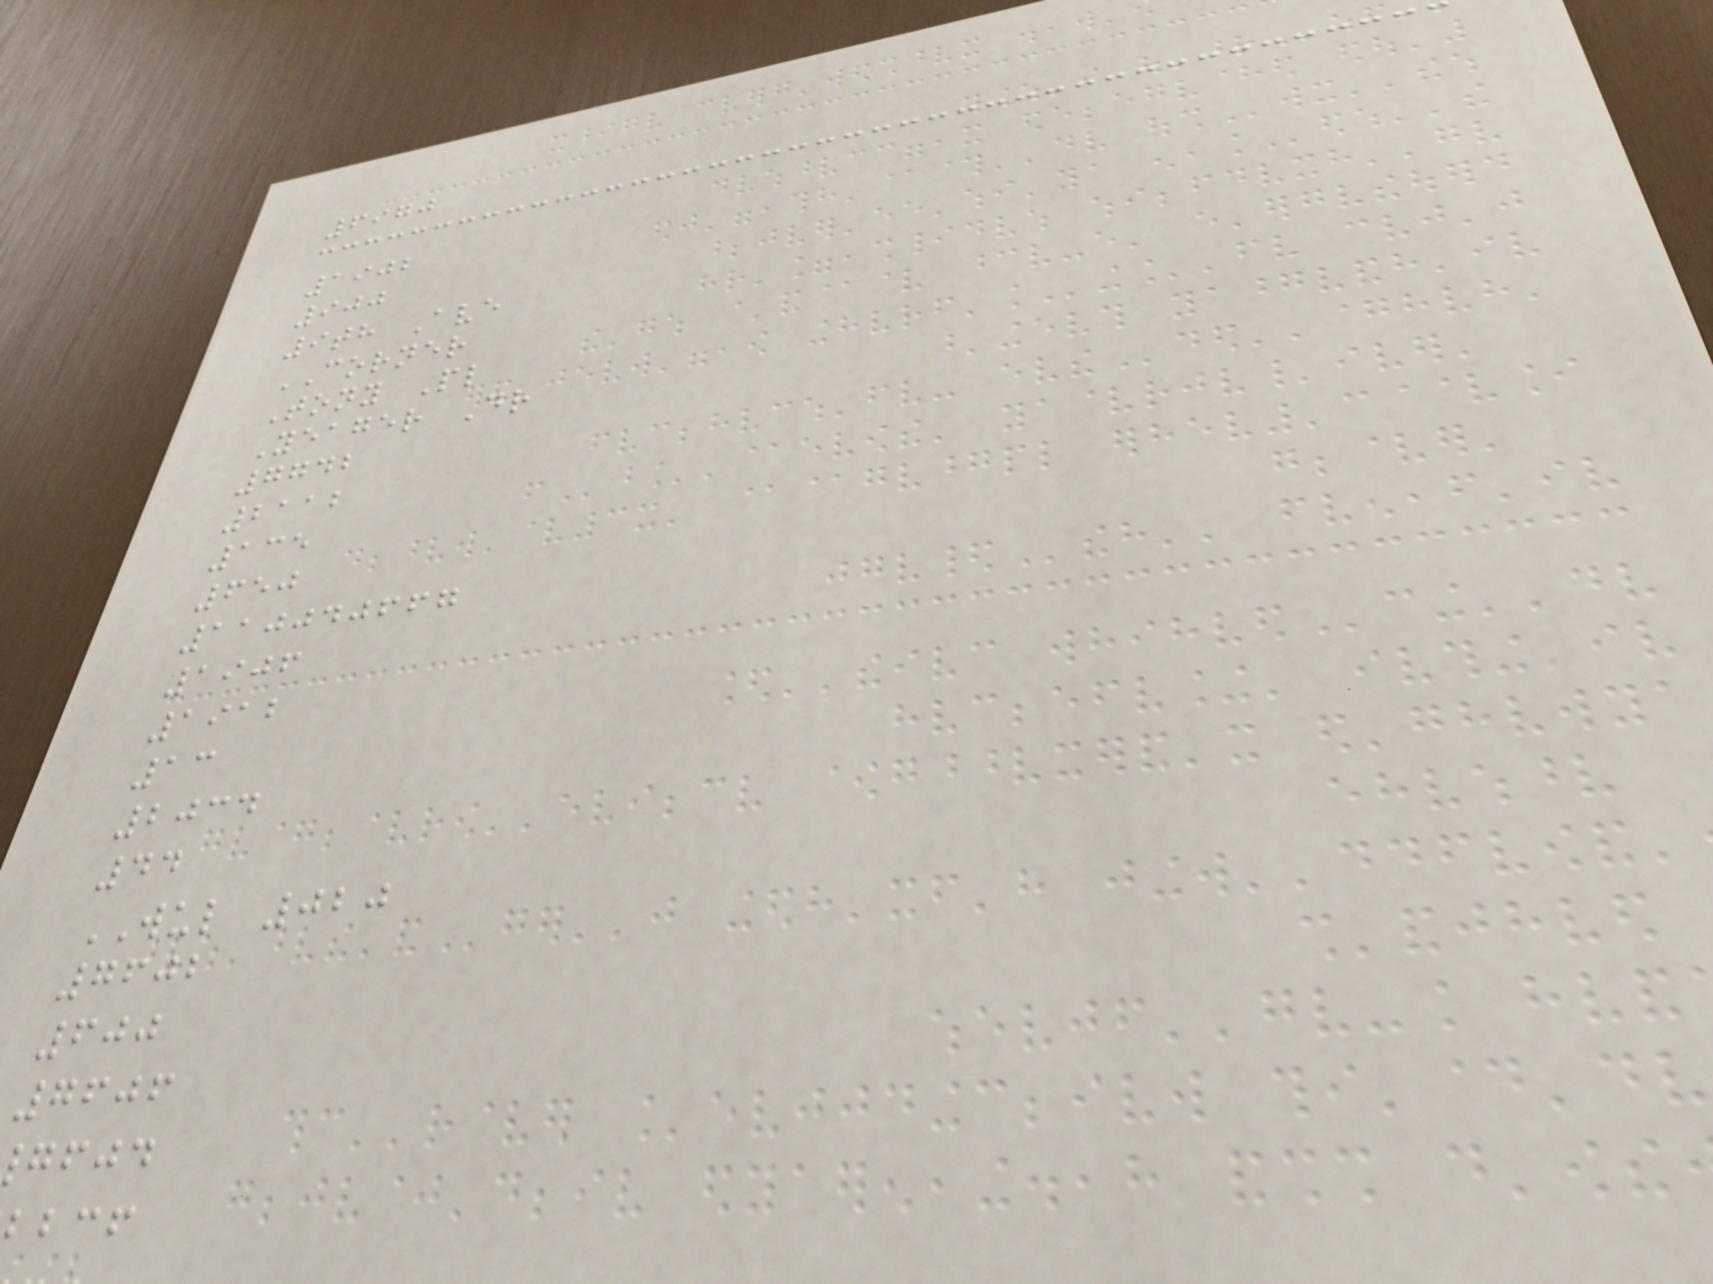6970
1902
900
9th Ave
CORNER
Tony Pl
Yeager Dr
7742
2112
135
650
110040667
1906
1912
13
2034
44
WUL 020
7602
600
7606
gfjd
